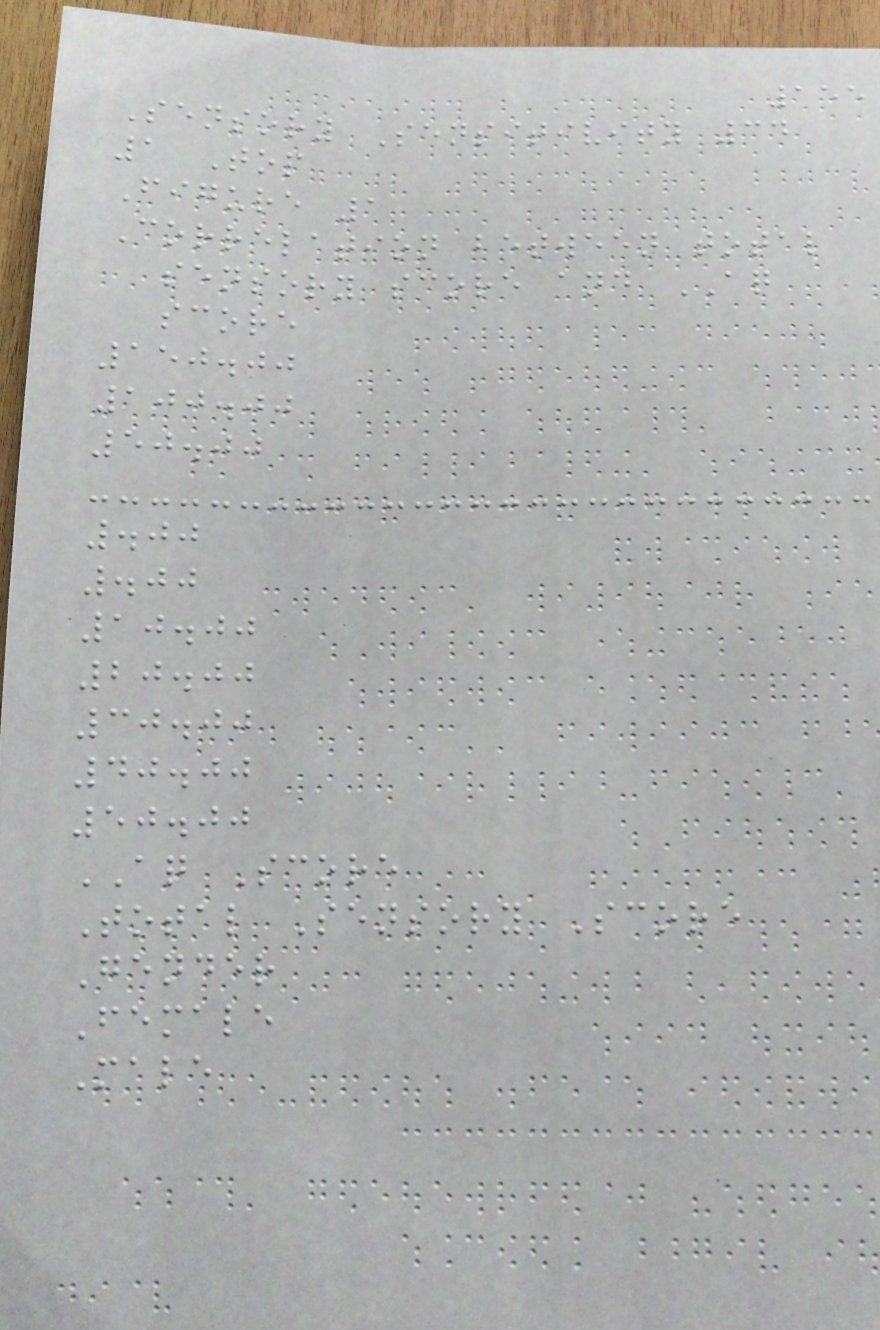155
Sensory Sensitivity 34
1 Top
Figure 1
Correlation between total
sensory score and AQ
score
150.00
100.00
50.00
.00
.00
10.00
20.00
30.00
40.00
50.00
AQ Score
Total Sensory Score
Gender
Female
Male
